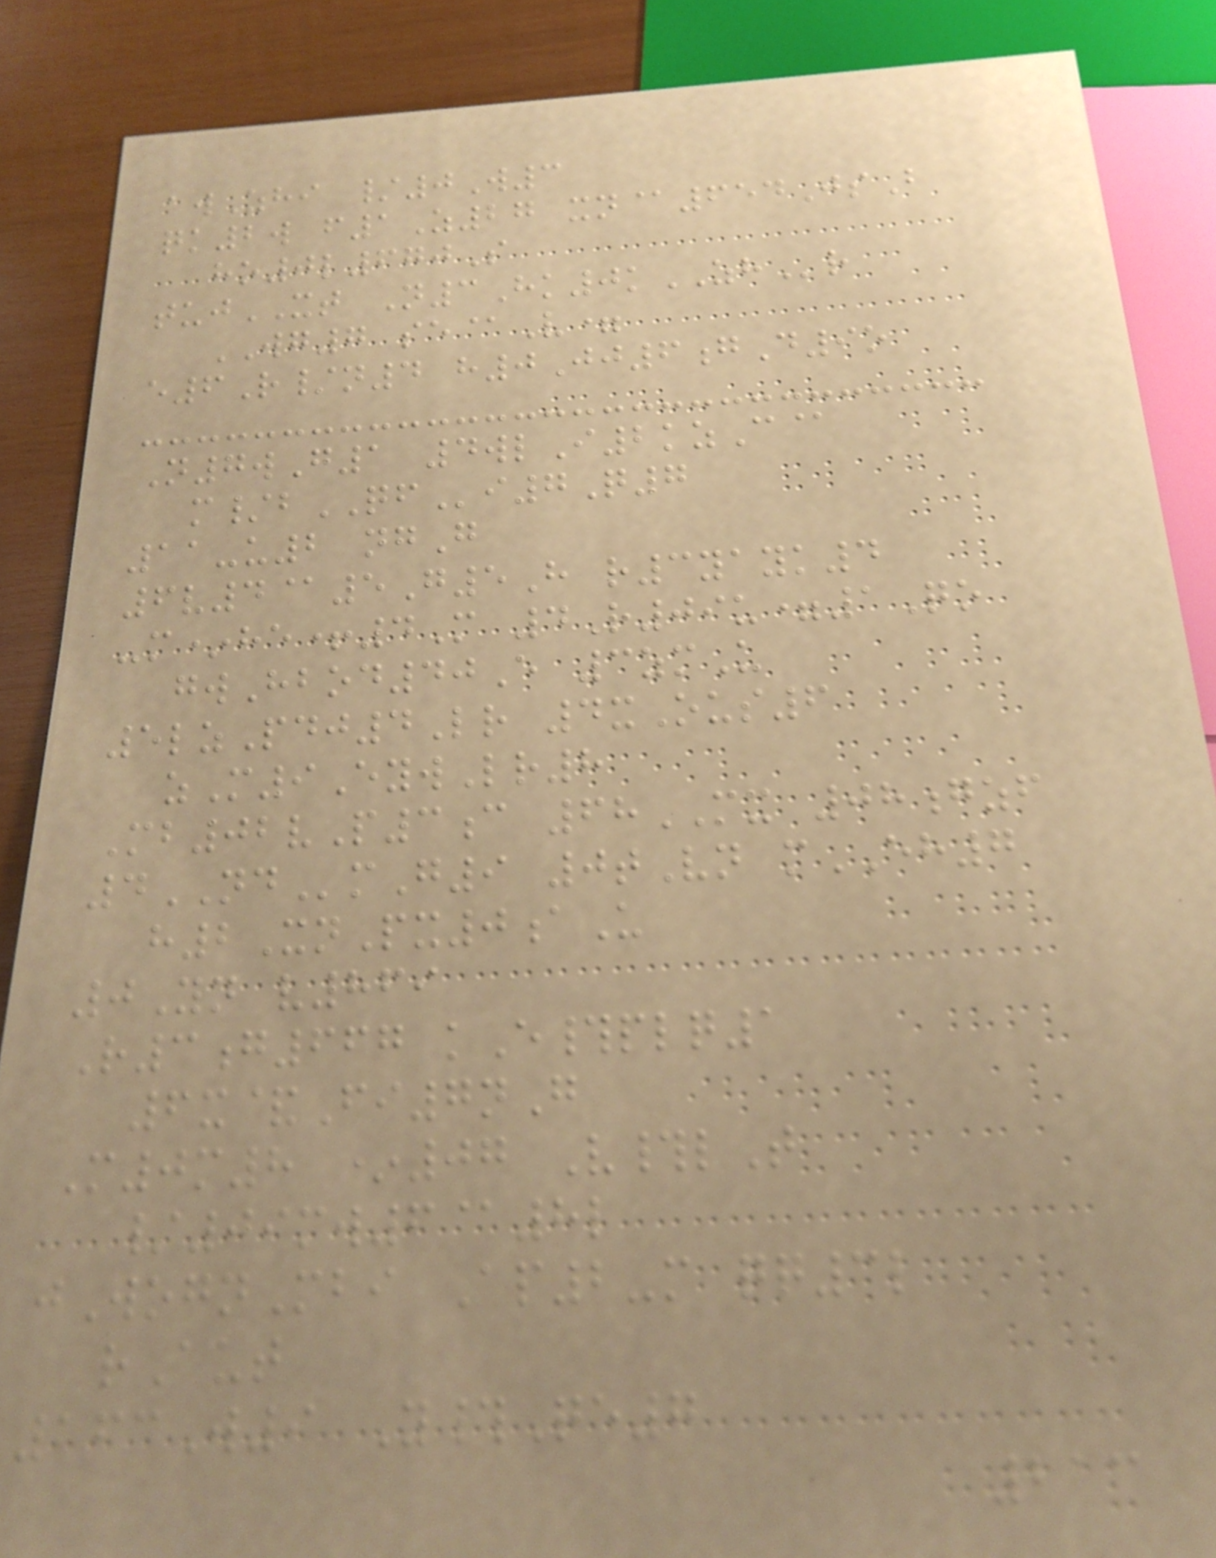awZhi /0W3
qk2w f1Z27 xn@654JsB
ho0l670S
tujXT N3Hk0kZHr
WG7 se@V=
e6R/n4 h0Jj6gD9o
N7wG1 4wlI2kzC@
m/bQFi7Q7
11-u2 ngG
6v4@5G5H r3yayk4
-m*he+4M 4R09u=1Qo
gwHbod40E 3zmU
5lzPdj4Lr 4xOus6
zM9EywLr8
Mb02vP3c 68MX 08gzf
4NDmG9 0tVn mEH7
h2XnPx0aU
0Yn v869
R3g667 kE#plq1
6x&Fi7nG
M0m8 *07 V#lT
/09mw6@8l
jWognMbi Ap2-m qq3l
rAut
163W9 Y#Qe7
213
